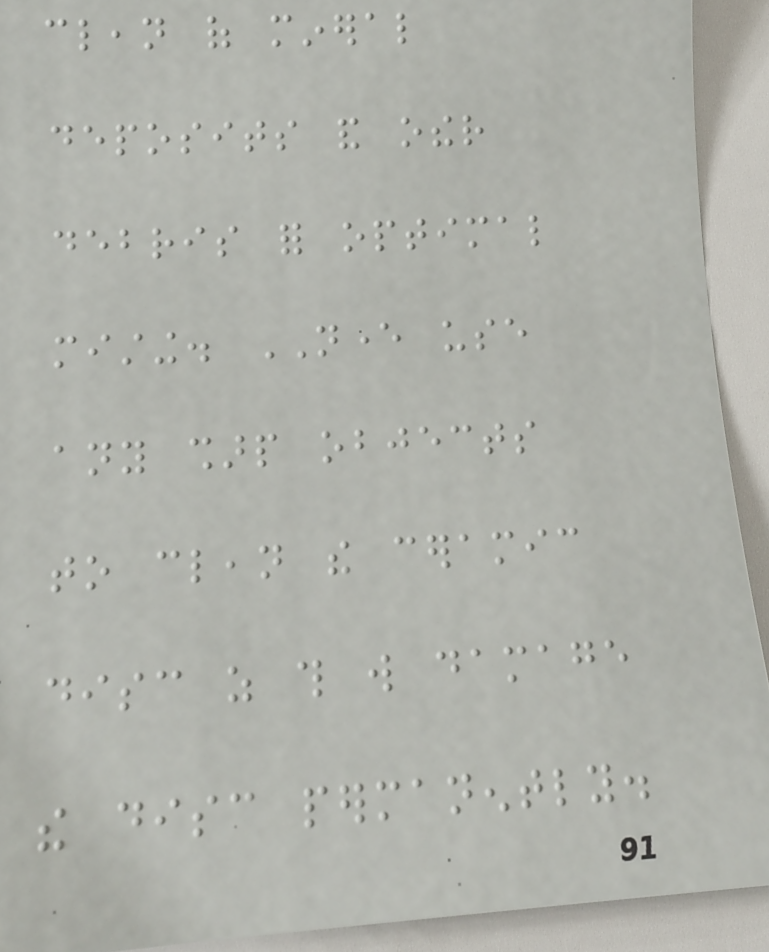clean of mineral
deposits and other
debris for optimal
misting. NEVER use
any sharp objects
to clean the ceramic
disc as this will damage
the disc permanently.
